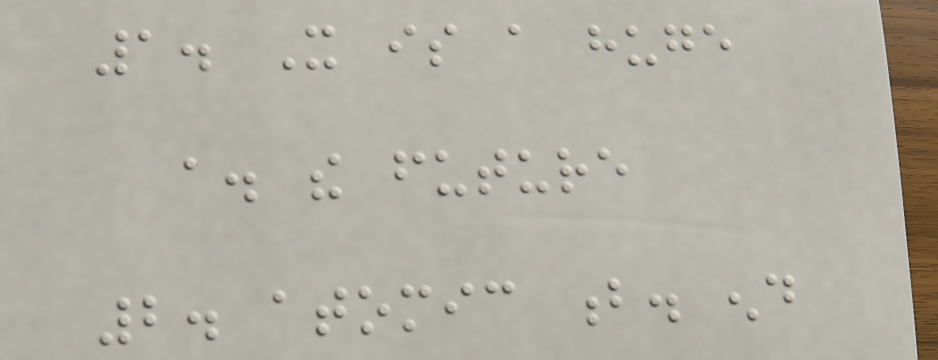1. It is a huge
a. the future
2. atomic b. end
